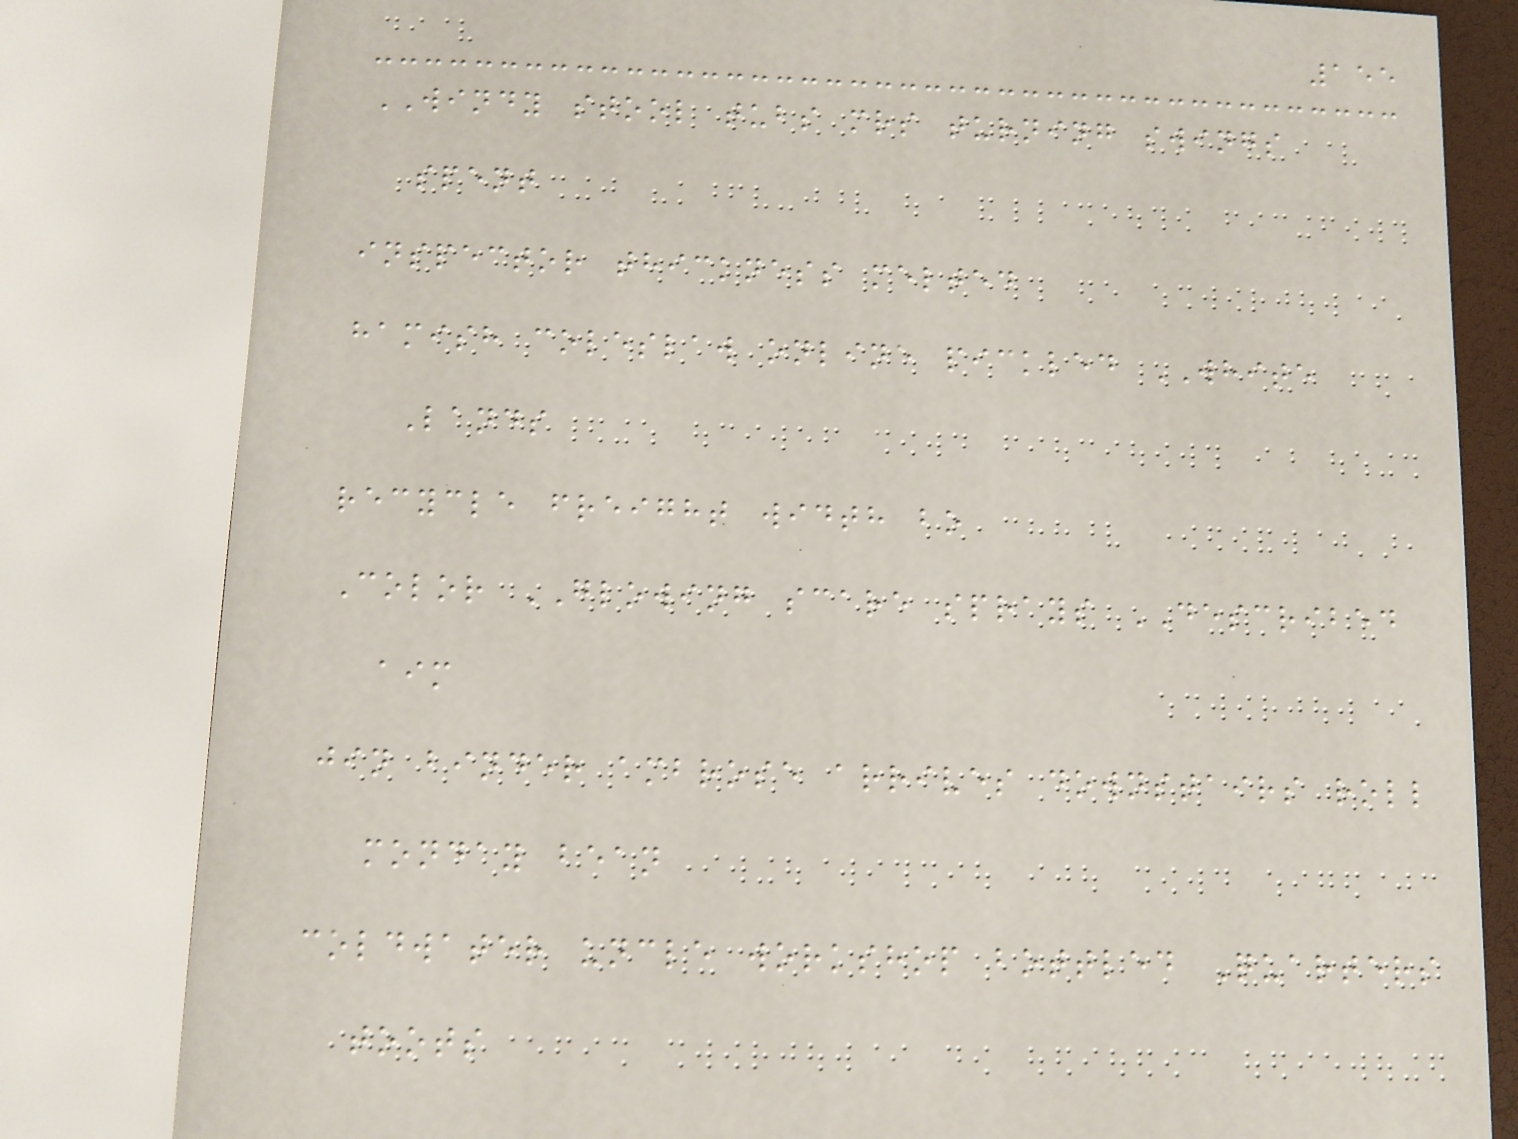155
WINDY stool tubs mrs turning swings
spent
inspector thickness melted
hamish coleslaw online pickled WHITE
Lands
recycle freight width bo
Color GLOWING scare sprays DESCRIBED
aim
jin binder ambrose arrives downstairs roll
monday bean
coldwater uncle workshop bottled Quarters
toots
